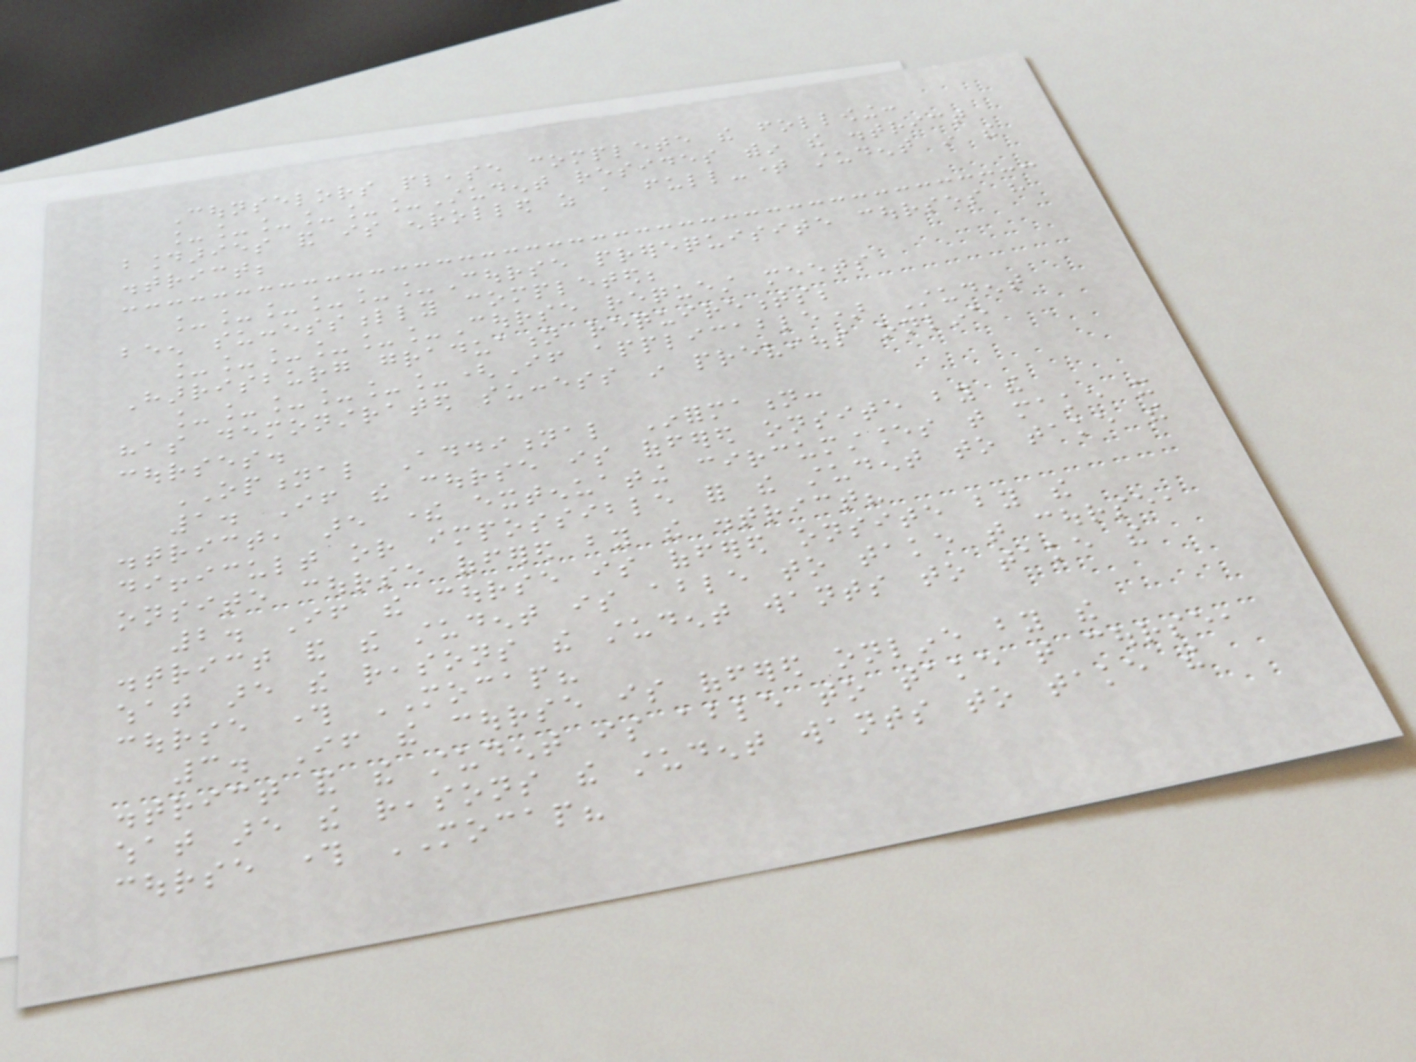Counselors please complete the following:
______Student resides within the district
boundaries and is enrolled as a full-time student in the
district;
______Course prerequisite courses have
been successfully completed;
______Course request meets
Harrisburg graduation requirements;
______(If applicable) Student
has demonstrated success in previous online
courses.
OPTIONAL Additional Information:
1. If the course is offered onsite by the
district, are there extenuating circumstances that make it
difficult or impossible for the student to take the
onsite course offered by the district?
2. If the course is offered onsite by the
district and the student is able to take that course,
what are the reasons the student wants to take the
course through MOCAP?
3. If the course is offered online by the
district and the student is able to take that course,
what are the reasons the student wants to take the
course through MOCAP?
